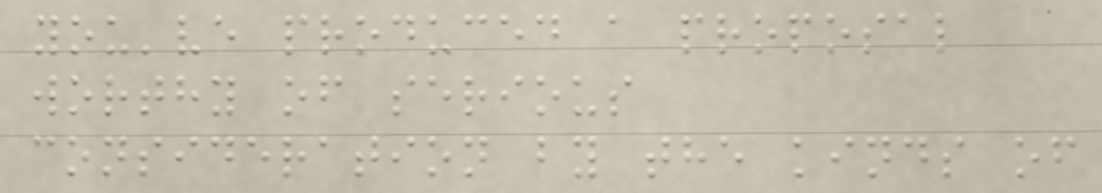you've produced a proposal
worthy of serious
consideration by the kinds of
